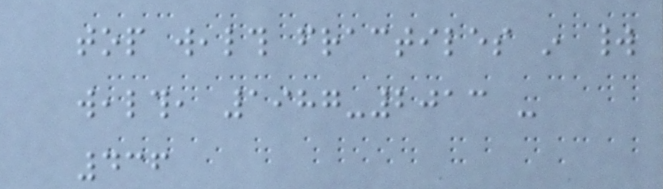top wealth fractiles in world
wealth, 1987-2013 -
436
